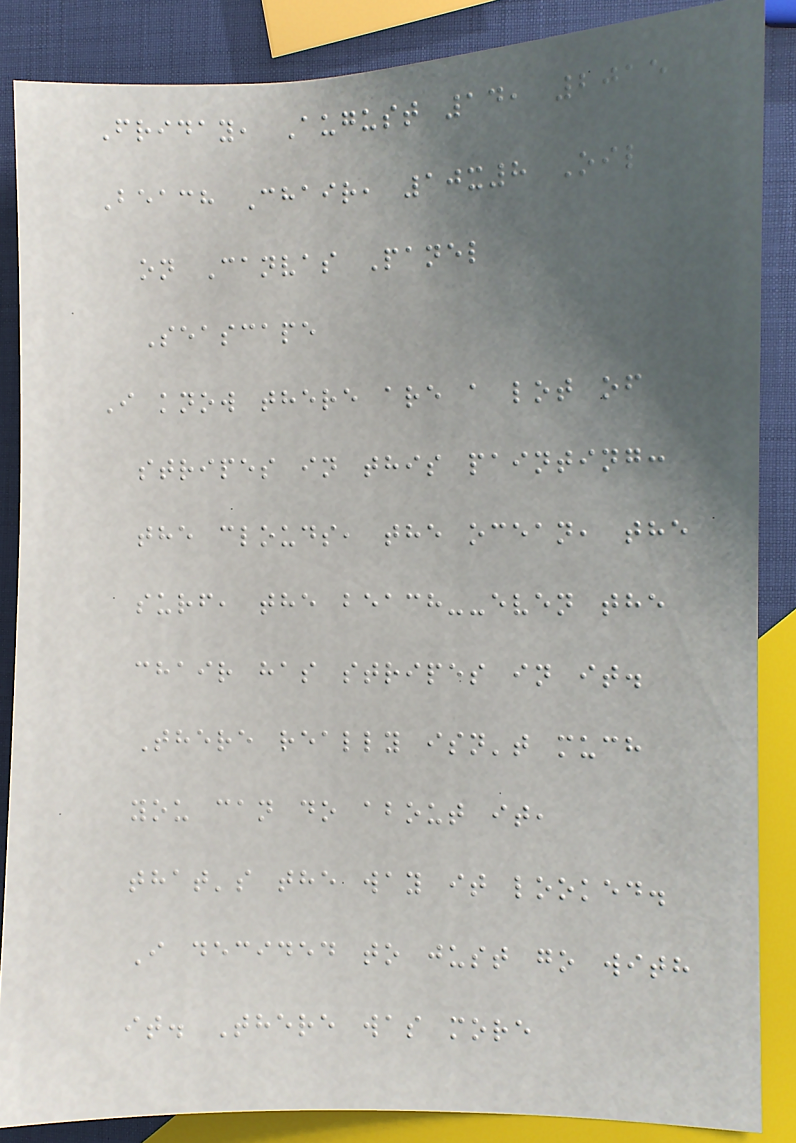Friday, August 14, 2015
Beach Chair, 10x8 Oil
on Canvas Panel
Seascape
I know there are a lot of
stripes in this painting:
the clouds, the ocean, the
surf, the beach--even the
chair has stripes in it.
There really isn't much
you can do about it,
that's the way it looked.
I decided to just go with
it. There was more
